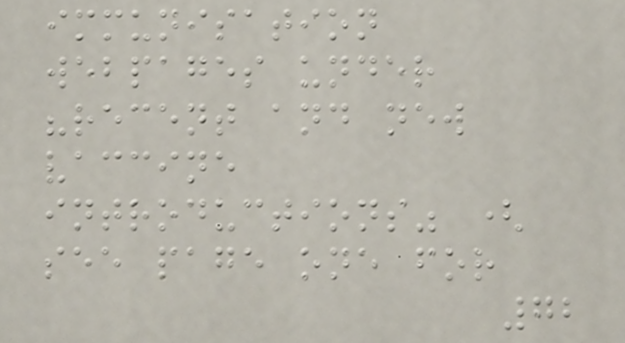immunisation
webpages under
"recent and new
vaccine
introductions" (
see page one for
72
